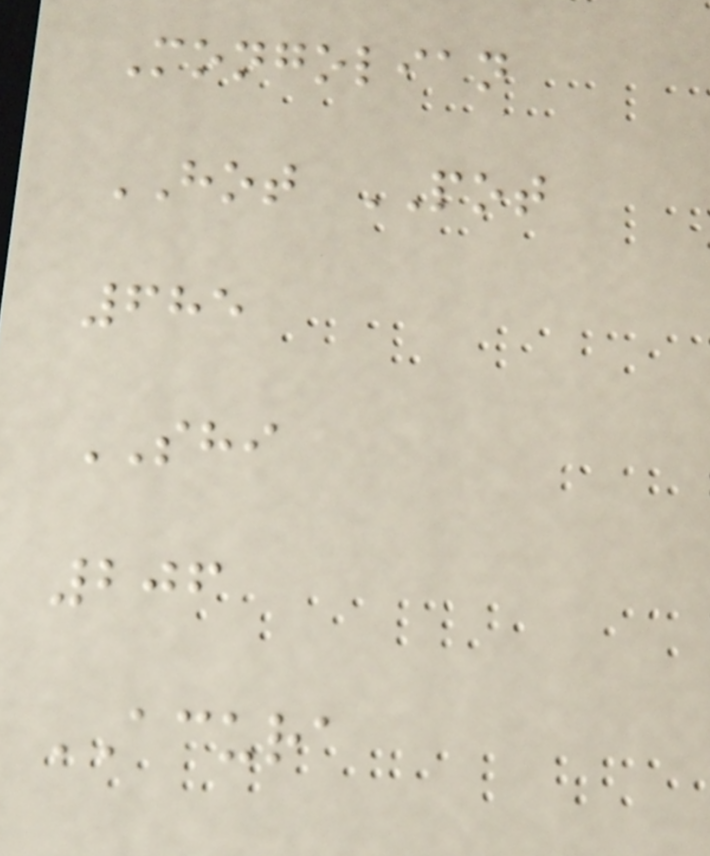Mongolian
HOT POT
685
SHI
206
ACURA
